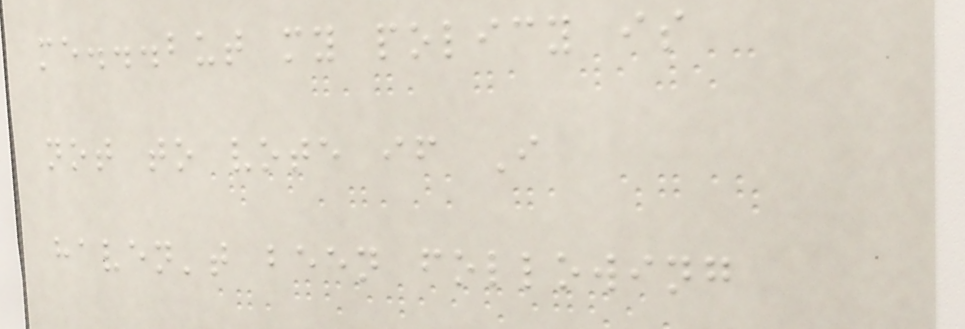me...but my policy is
not to vote if I
haven't been following
